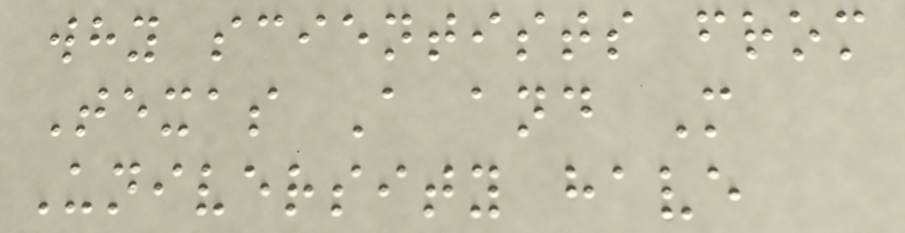why scientists from
Texas A and M
University have
